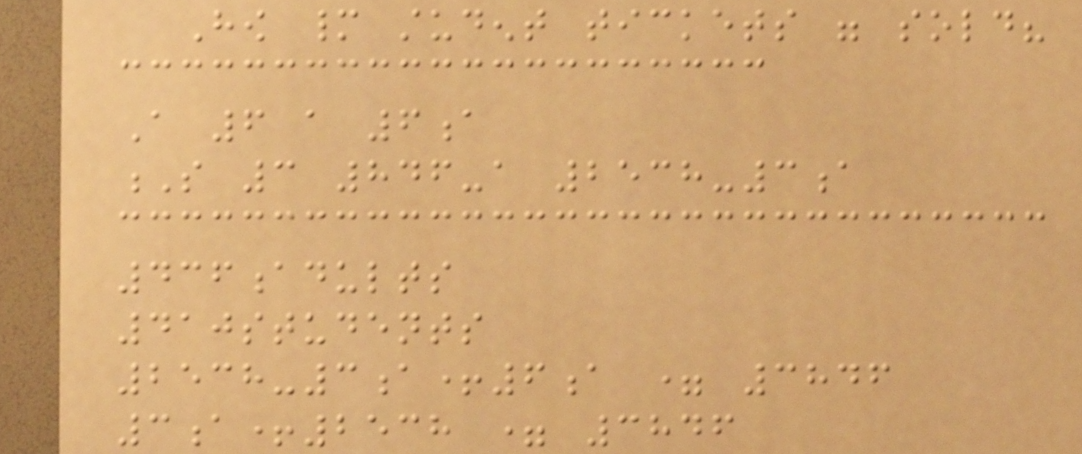How many student tickets were sold?
A 6 a 6a
S 3 846-a 2538-3a
436adults
410students
2538-3a+6a = 3846
3a+2538 = 3846
